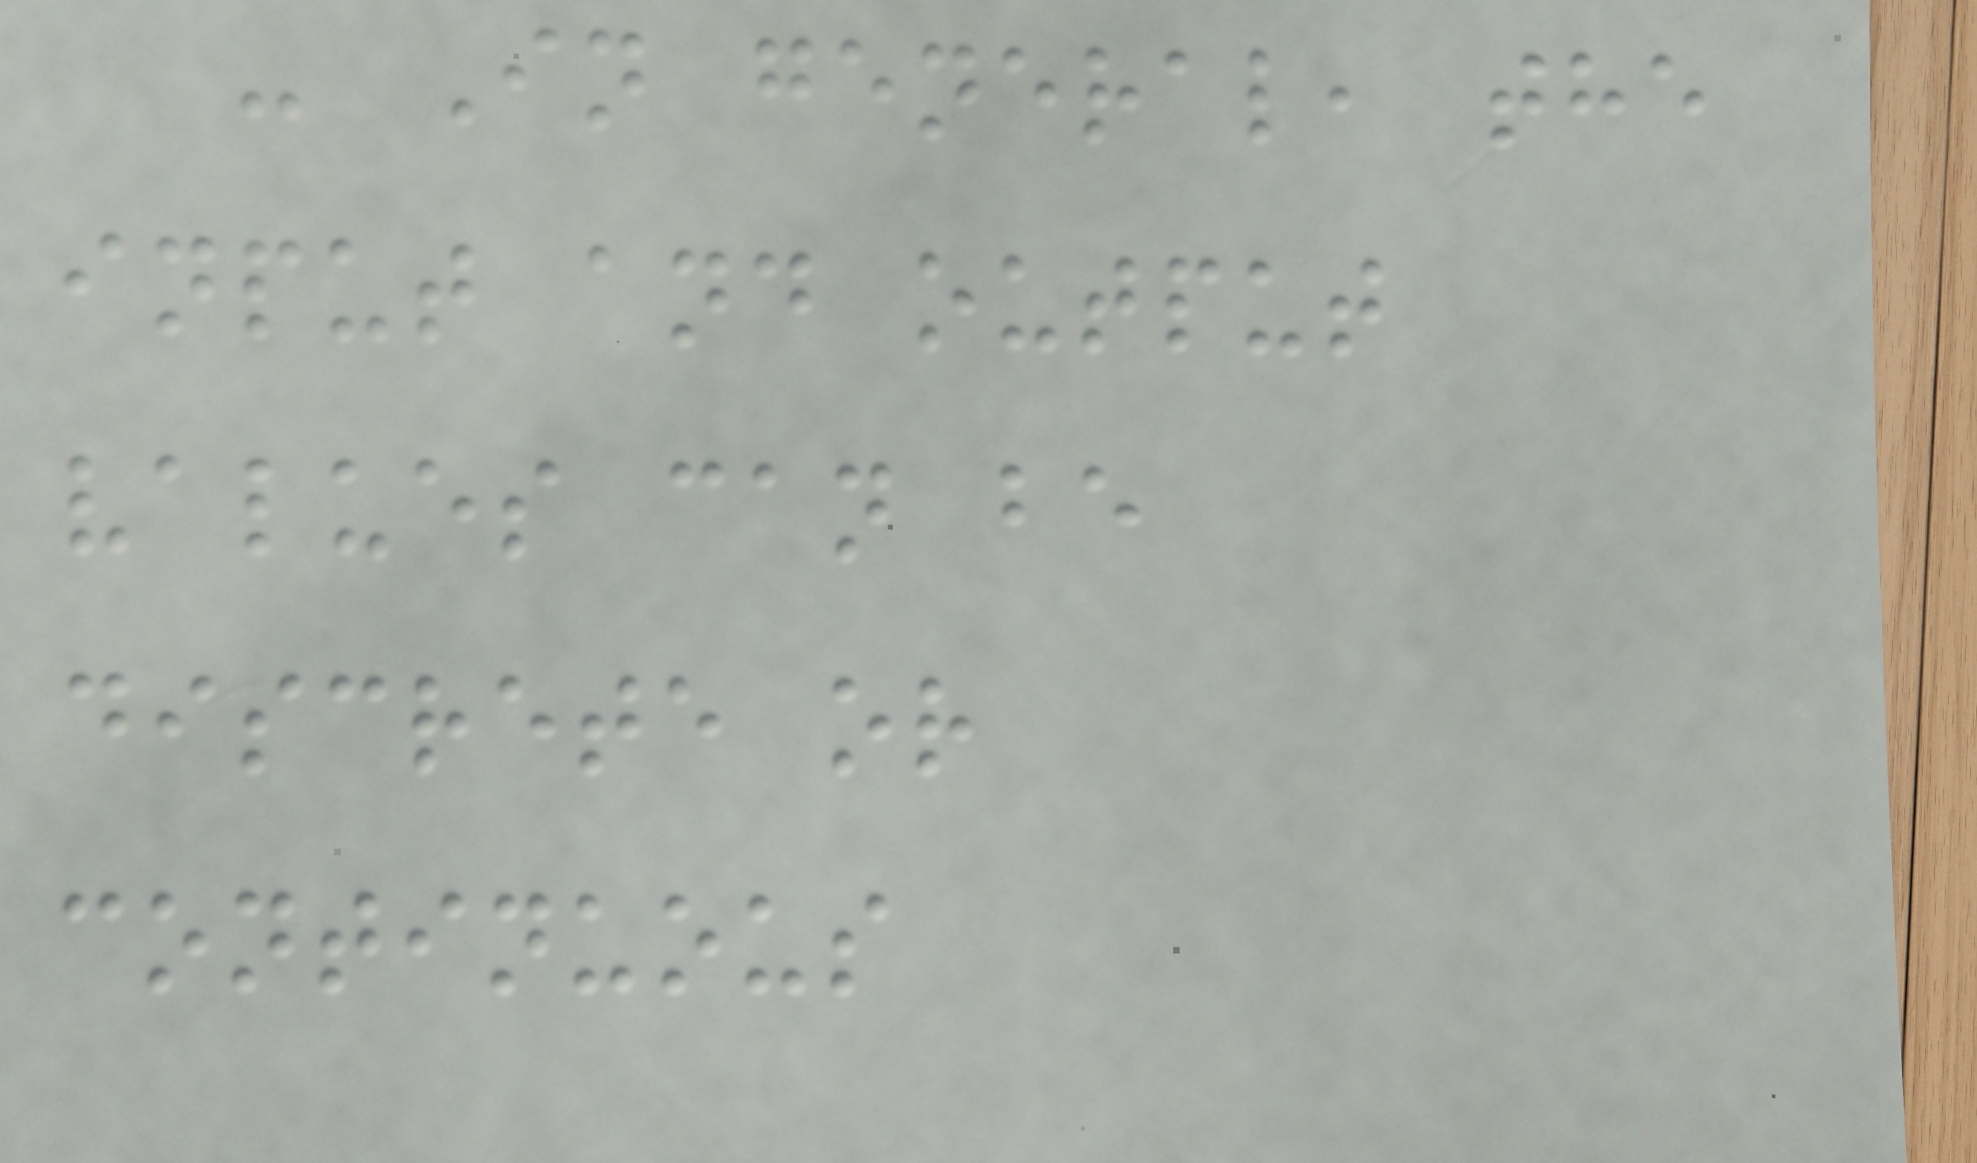- In general, the
input and output
values can be
discrete or
continuous
